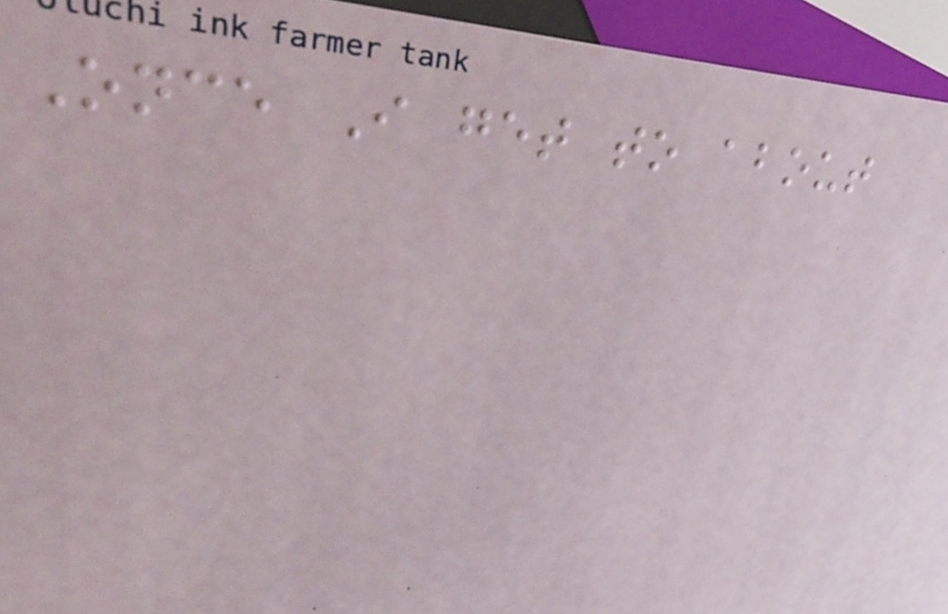Once I get to about
